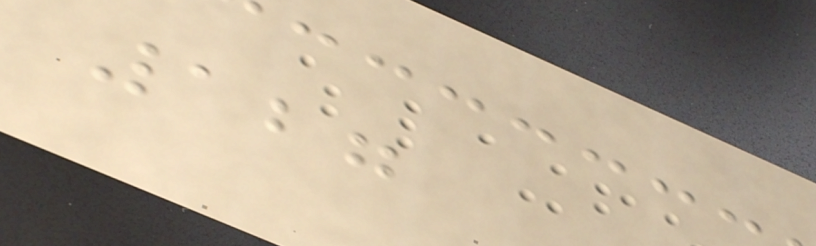127
